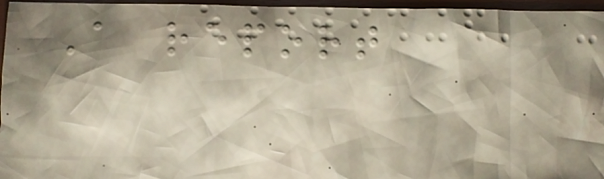A report
